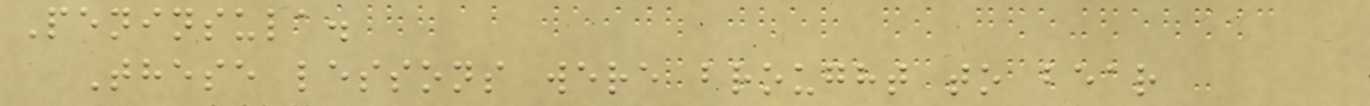Peninsula.
These lessons were brought to bear
